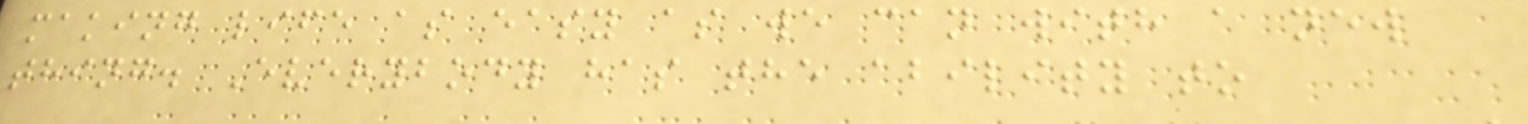making life as easy as we can with a new
thing. Everybody has the ability to
